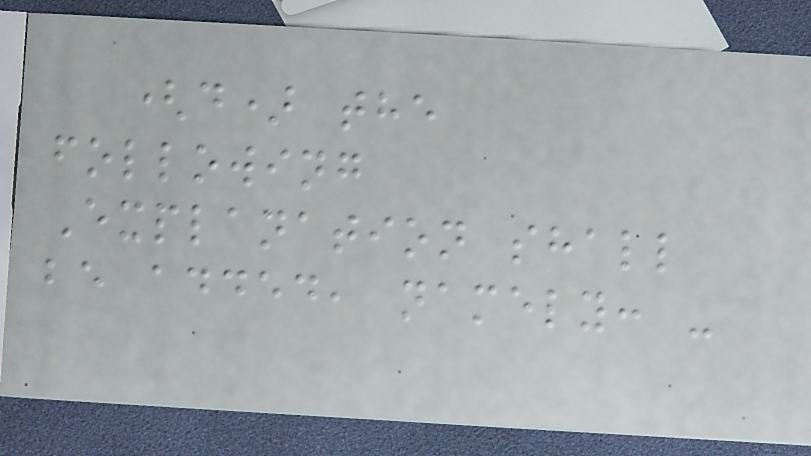(d) the
following
Explanation shall
be added, namely: -
